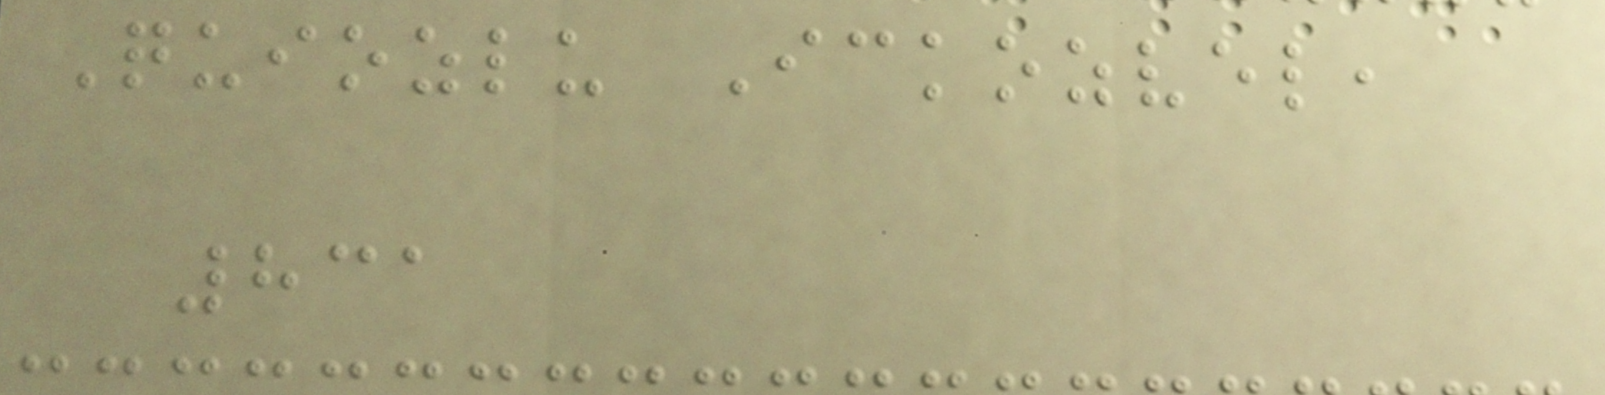Quiozlu Ickozvel,
831
